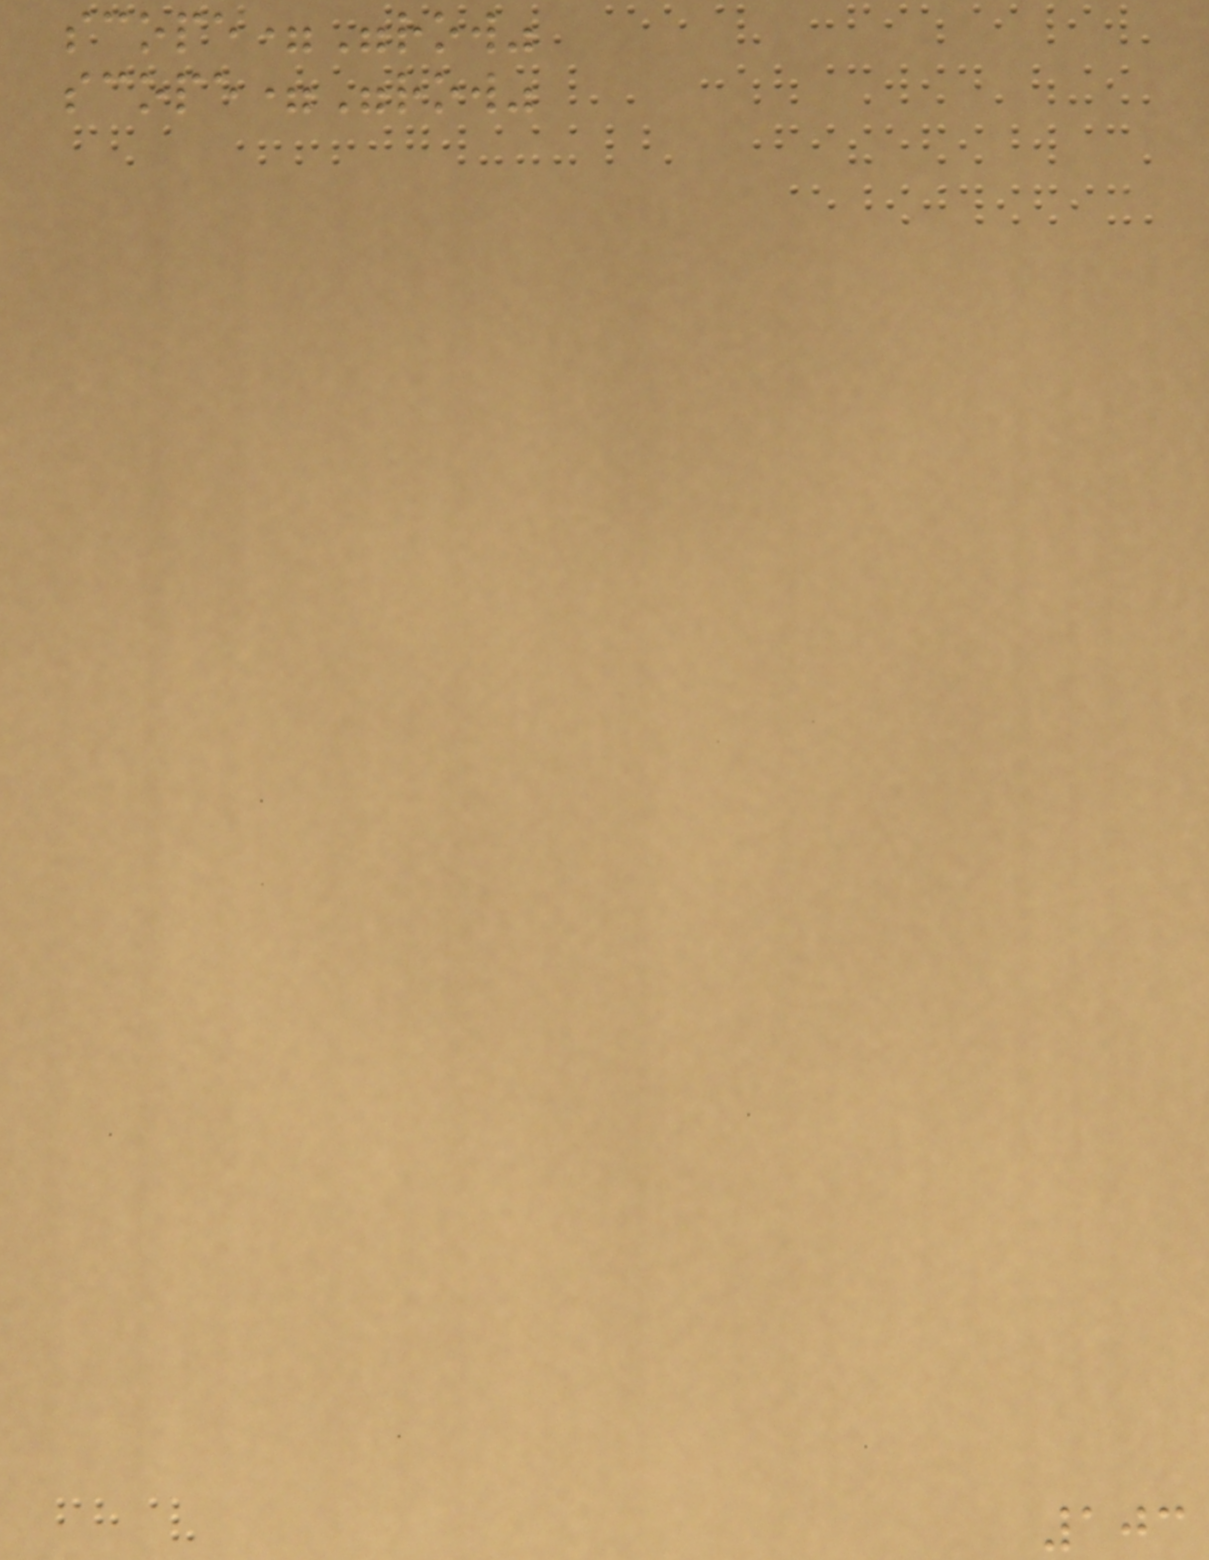scope="row"
scope="row"
103
